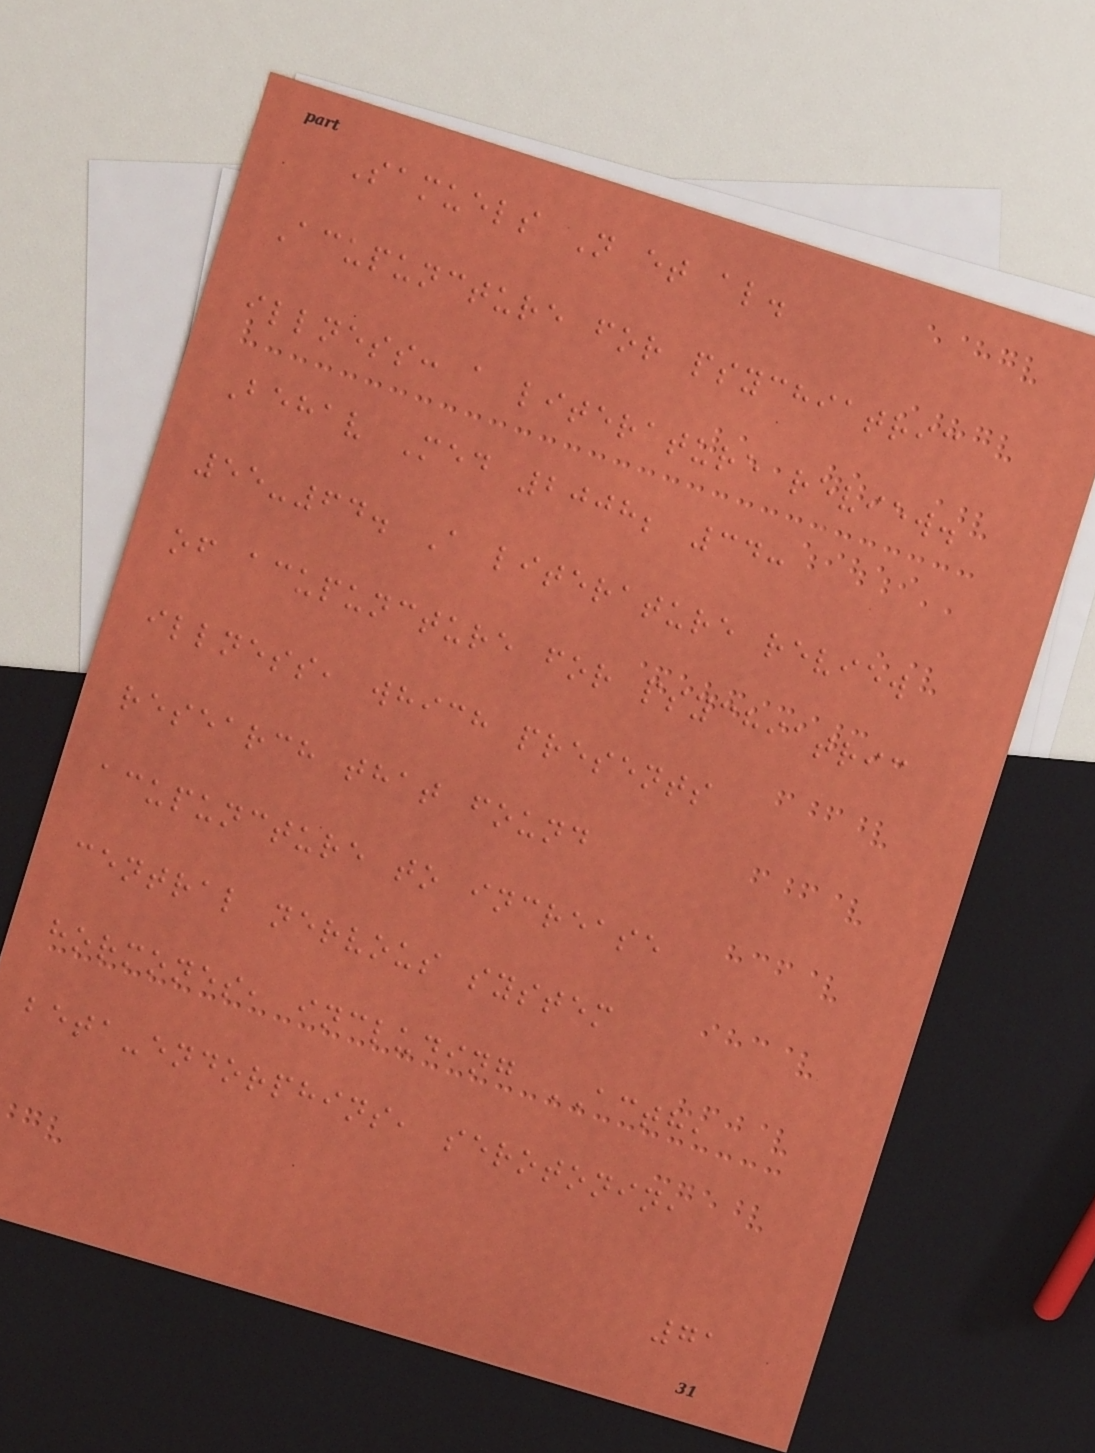Samuels N et al.
Acupuncture for psychiatric
illness: a literature review.
Behav Med 2008; 34:
55-64. A literature review
of acupuncture for psychiatric
illness, which presents
research that found
acupuncture to increase
central nervous system
hormones, including ACTH,
beta-endorphins, serotonin,
71
